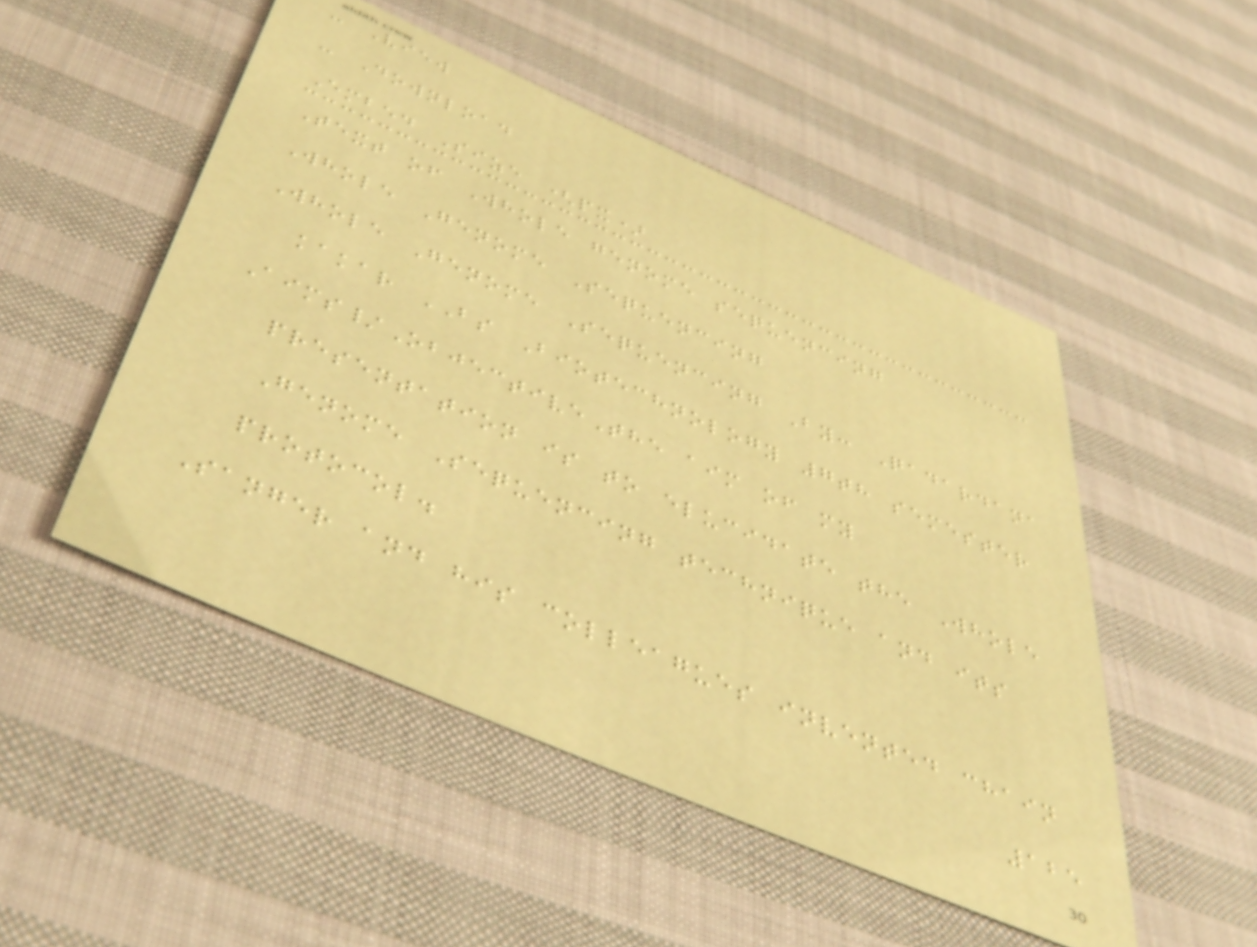- View
- Download
Embed Size (px)
Text of Whole genome sequencing
Whole Genome Sequencing
Whole Genome Sequencing By: Qadardana
kakar BS Biotechnology 7th semester
Aims/ObjectiveThe aim of my
presentation is to elucidate the Whole
Genome Sequencing technique and its
protocol.
Sanger and his colleagues invented chain
125
